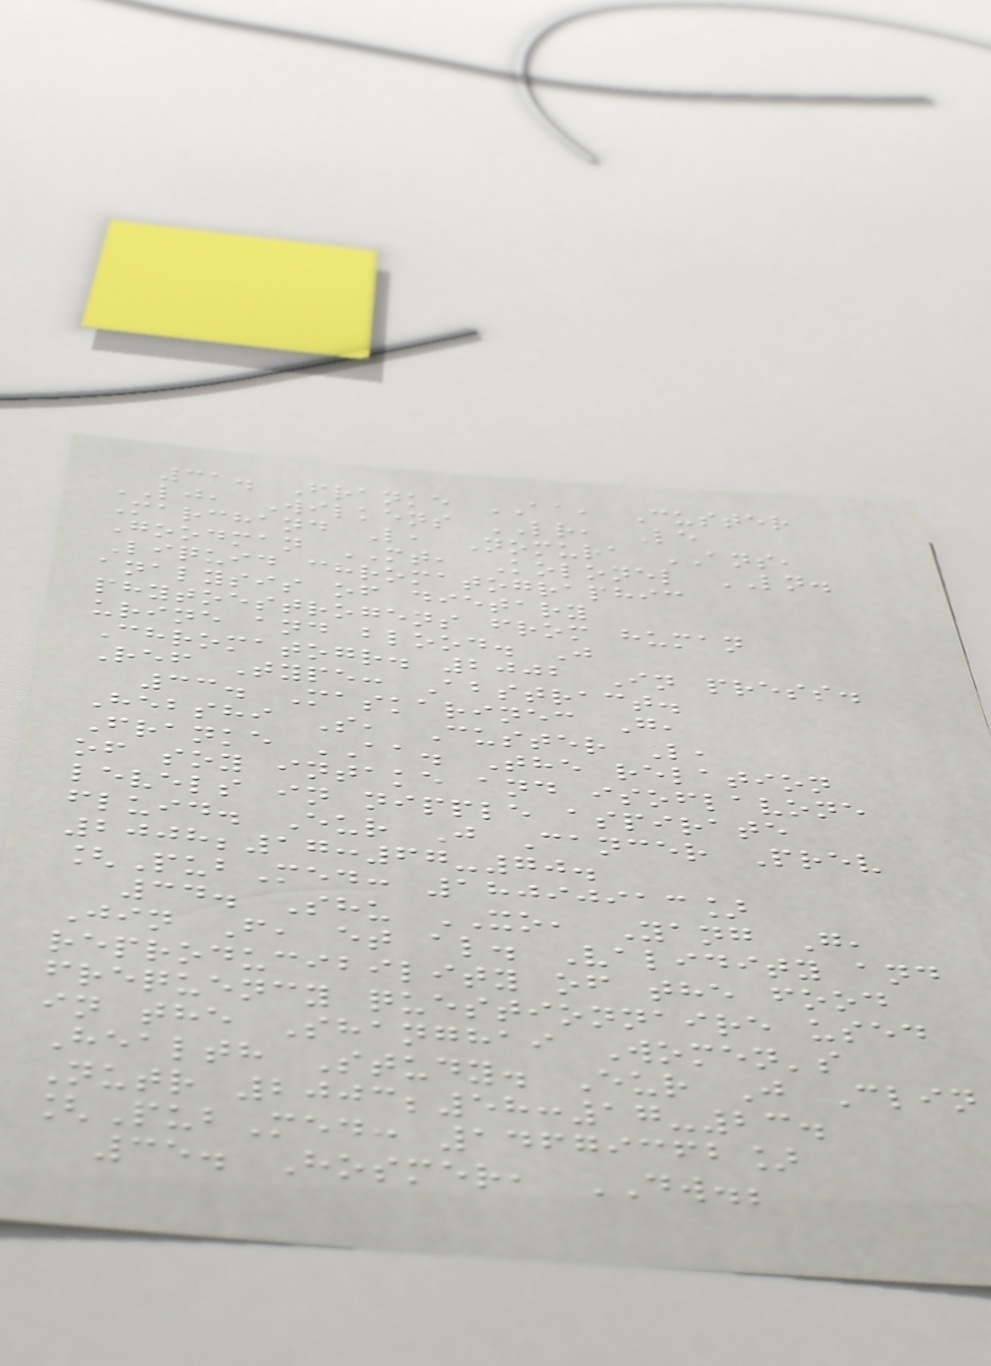31. Franke AA, Custer
LJ, Wilkens LR, Le
Marchand L, Nomura ANS,
Goodman MT, Kolonel LN.
Liquid chromatographic
analysis of dietary
phytoestrogens from human
urine and blood. J
Chromatogr. 2002 In press.
Ref Type: Abstract.
33. Maskarinec G,
Hebshi S, Custer L,
Franke AA. The relation
of soy intake and isoflavone
levels in nipple aspirate
fluid. Eur J Cancer Prev
2008;17:67-70.
[PubMed: 18090913]
34. Shu XO, Yang G,
Jin F, et al. Validity and
reproducibility of the food
frequency questionnaire used
in the Shanghai Women's
Health Study. Eur J Clin
Nutr 2003;58:17-23.
[PubMed: 14679362]
35. Hosmer, DW.;
